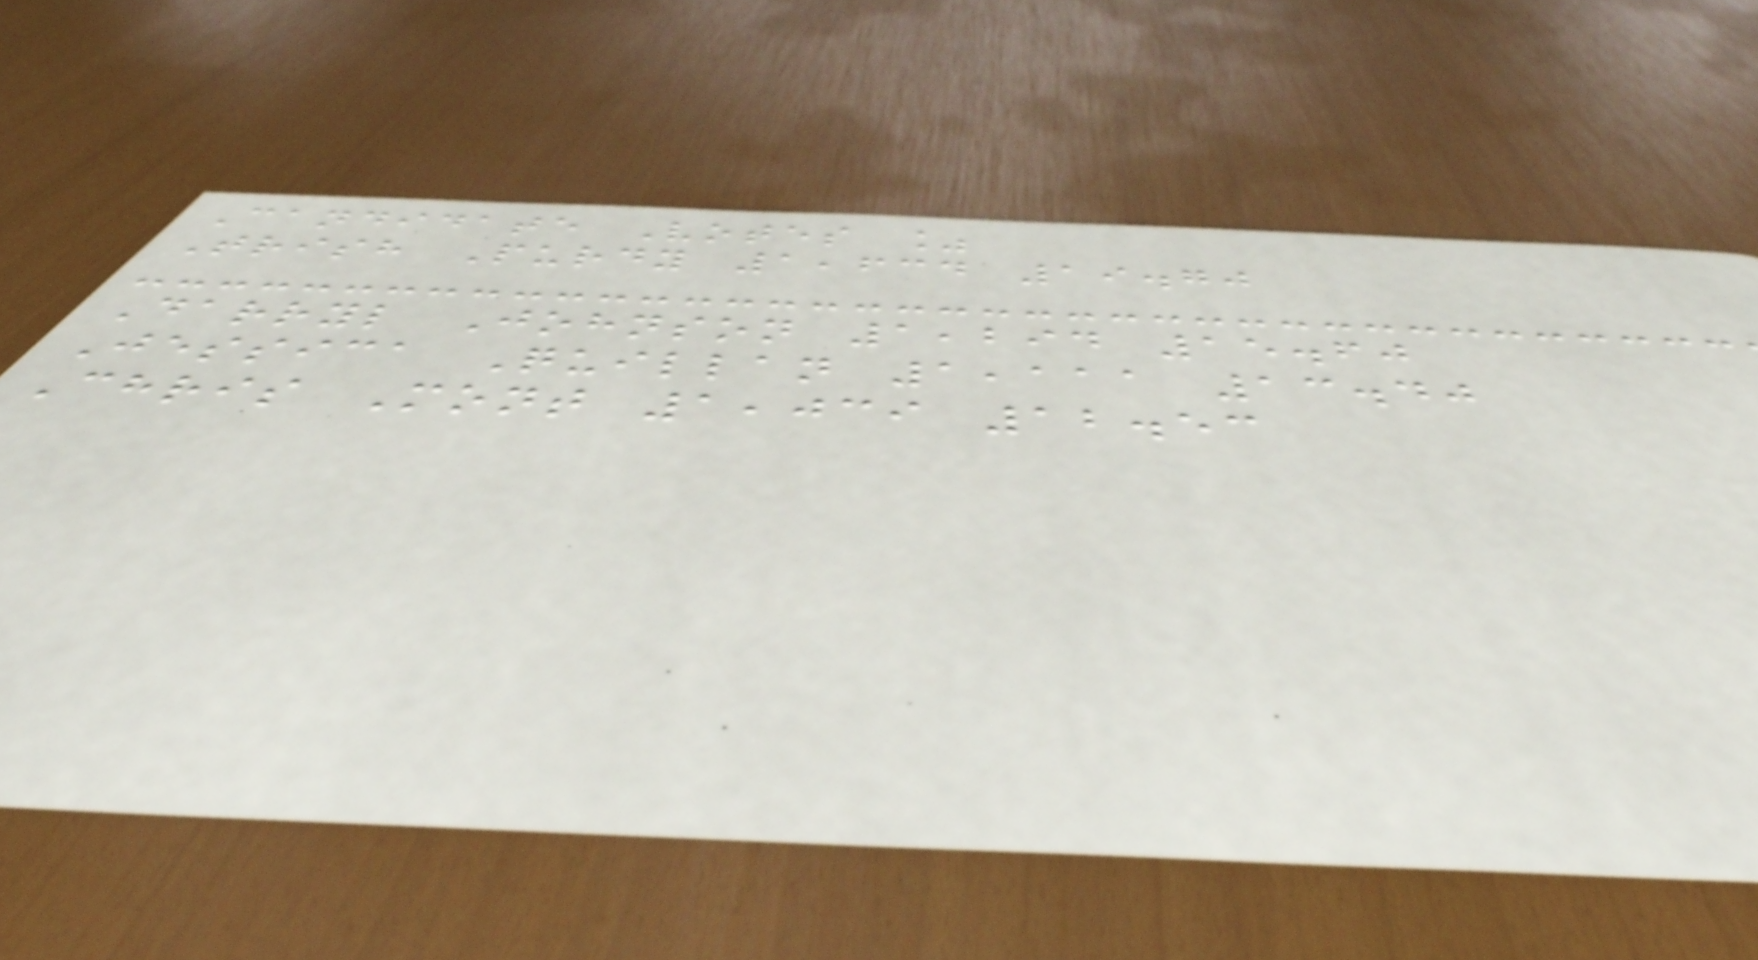Candidate Votes %
Trish Purdy 1,634 19.70
Darryl Johnson 1,294 15.60
Jessica Quillan 1,111 13.40
Chris Mont 1,039 12.53
